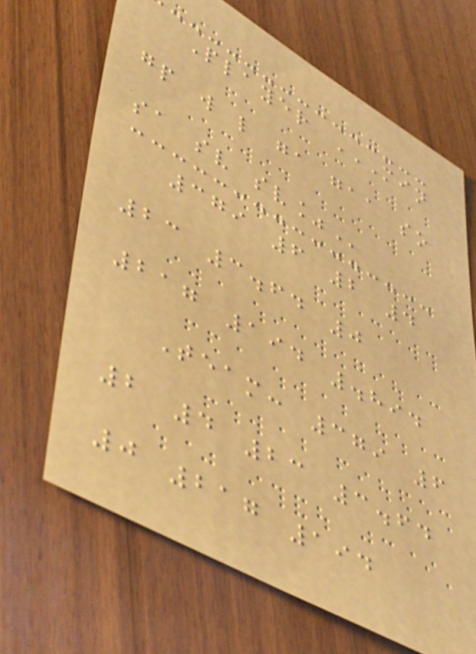Player MIN
GP W L GA GAA SO
SA SV SV%
379 6 2 4
23 3.64 0
217 194 .894
Team: 379 6
2 4 23 3.64
0 217 194
